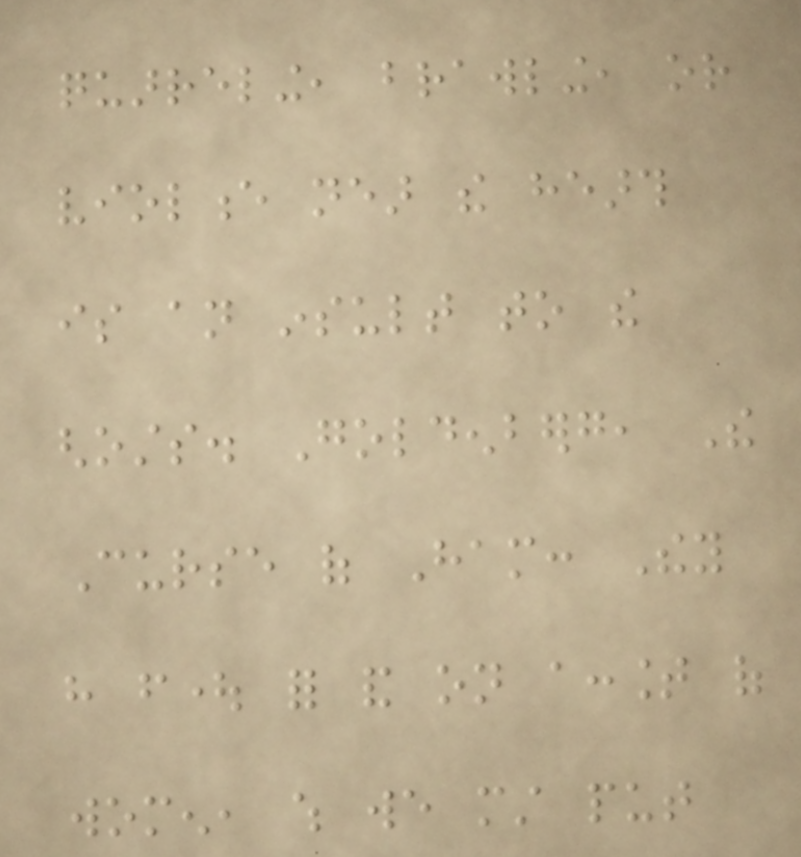quarreling, brawling, or
violence near the hearth
is an insult to the
ghosts. Goldenberg, The
Curse of Ham: They
have fought for and on account of
women, which we must put
